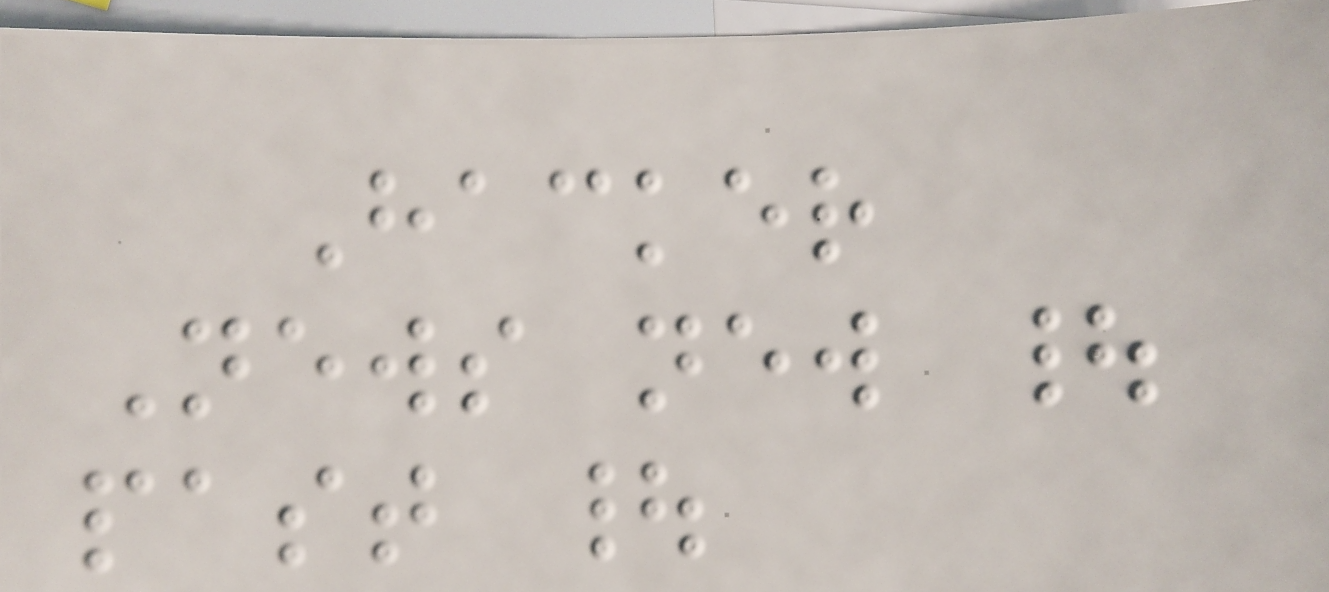Hacker
News new |
past |
